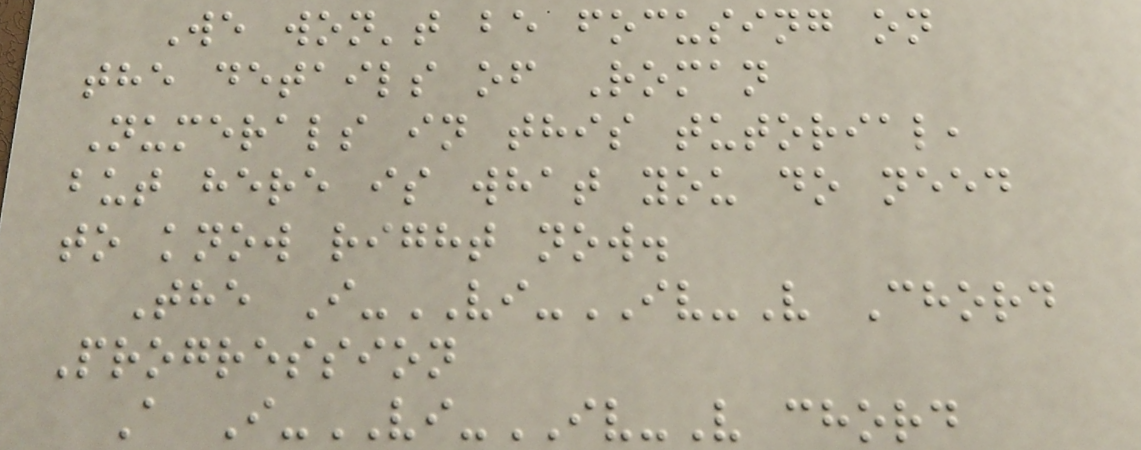We won't be focusing on
the details of Roman
Numerals in this tutorial,
but here is what you do need
to know right now.
The I-VI-IV-V Chord
Progression
A I-VI-IV-V chord
